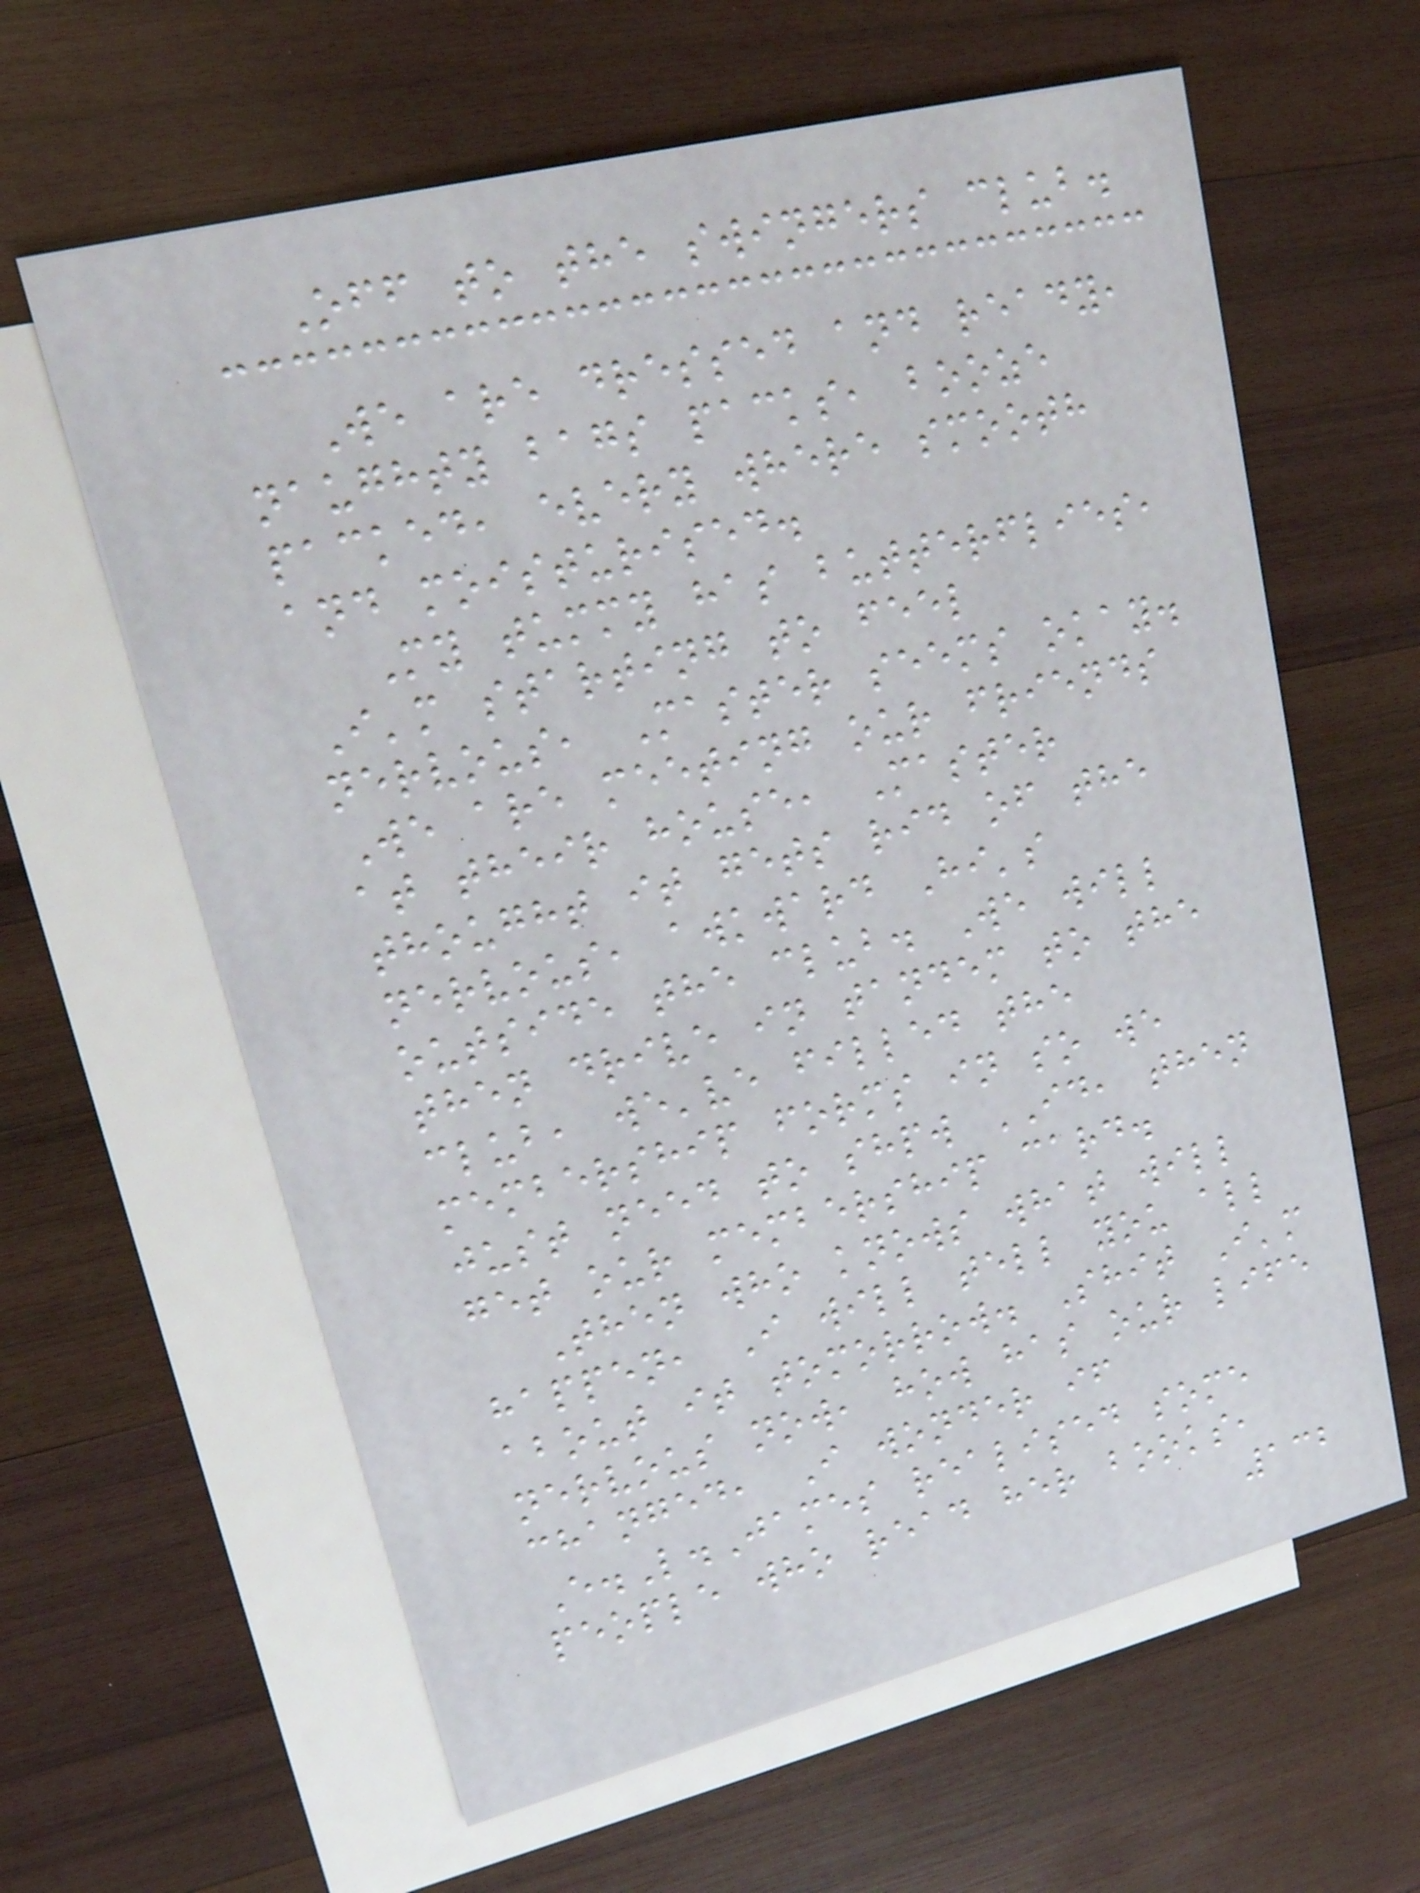Off to the swingers club.
We are dressed and ready,
naughty bags packs, booze
packed, every where smooth
and moisturised.
My tummy has butterflies,
I'm starting to feel
nervous, Master seems okay.
We are meeting our friends
at their house, Master
thought it gets rid of the
nervous, awkward Hi's
outside the club. We will
then drive in tandem to the
club, we've filled the
membership forms in so we
just need to shpw ID, then
get our membership card.
Then who knows what will
happen, I will tell you all
about it tomorrow. Shit I'm
nervous now, how has our life
changed, I wonder if
E.L.James realised some
people who read her books,
132
